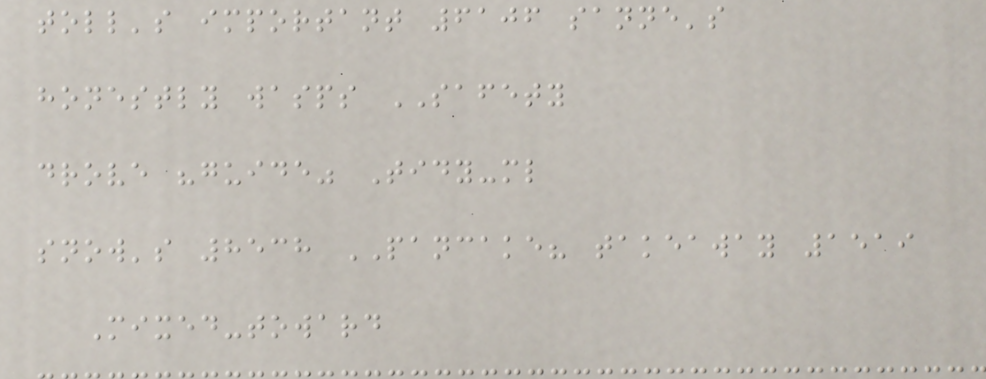toll's important 6106 sanne's
honestly wasps SAFETY
drove "guide" Tidy-ml
snow's 8538 PANCAKE? takeaway 1519
Mixed-toward
